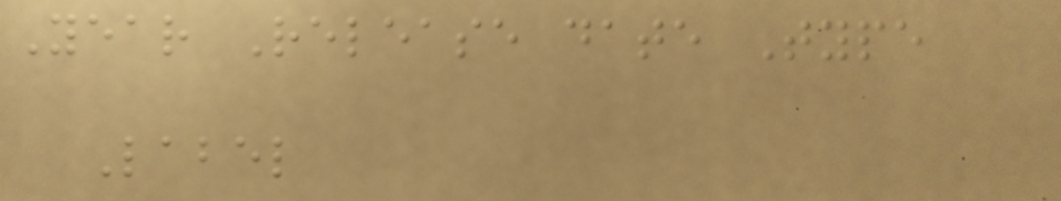Year Release date Type
Label
